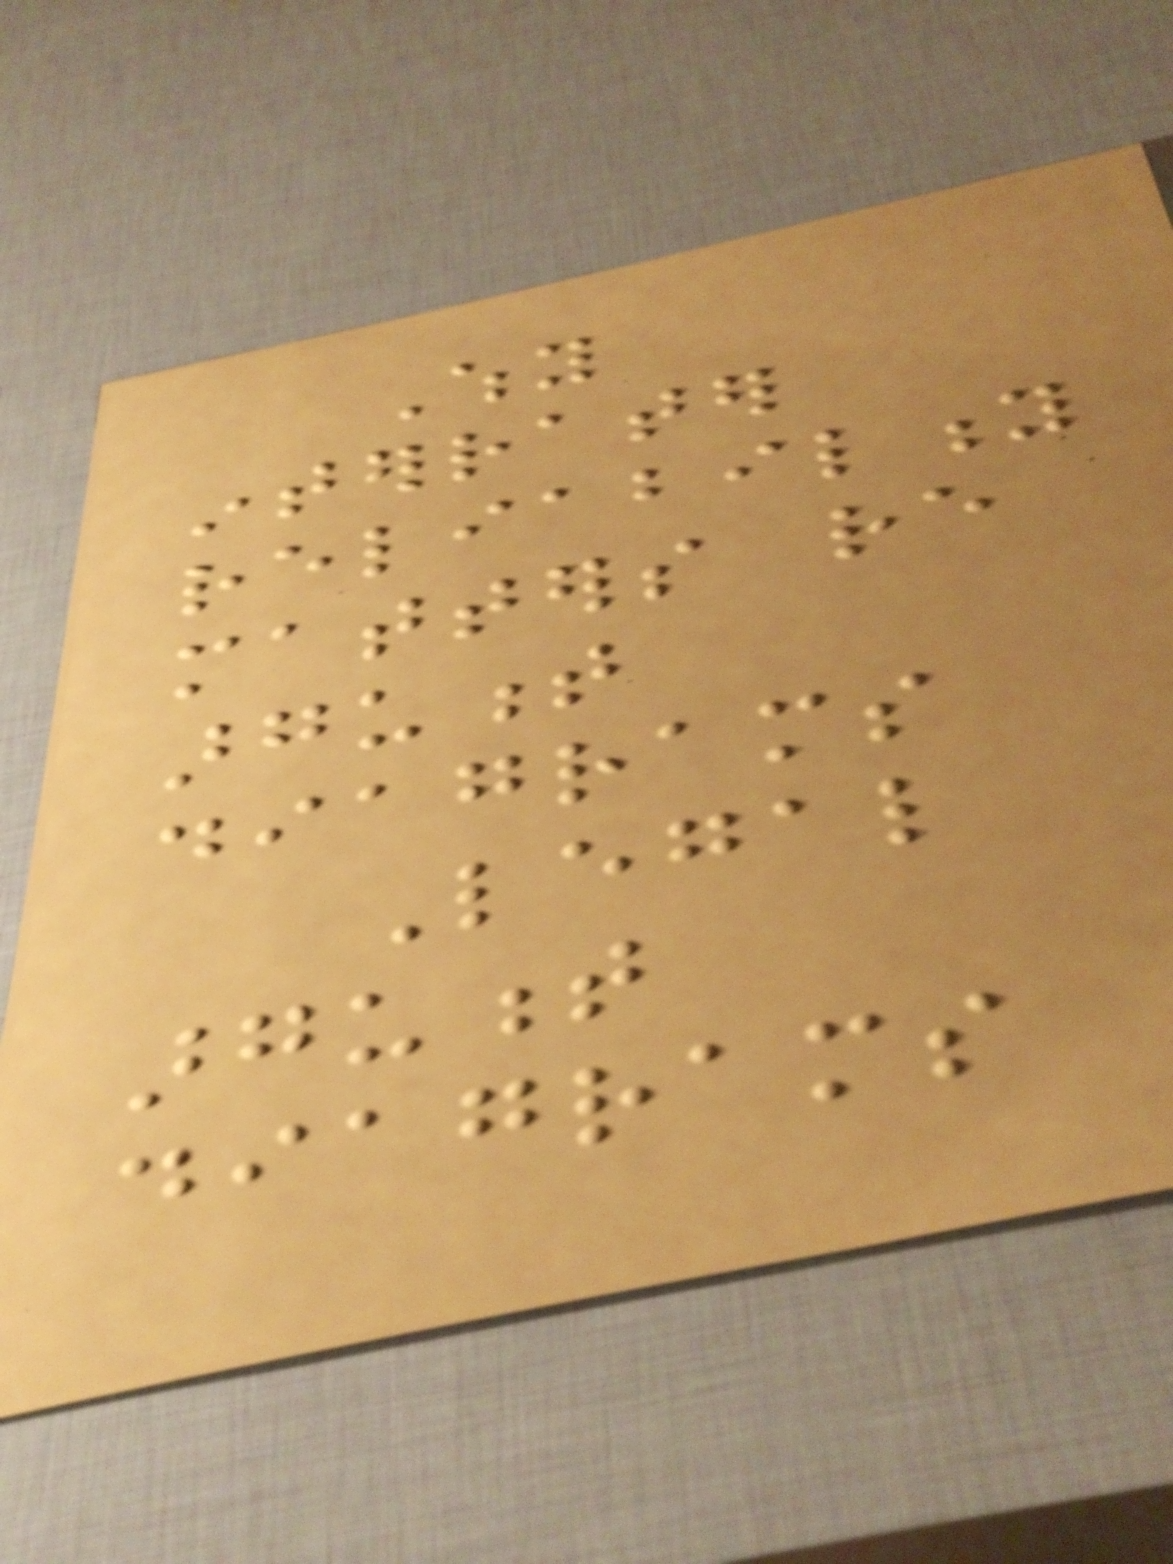Why
interrater
reliability
matters re
argument
diagrams
Legal
argument
diagrams
